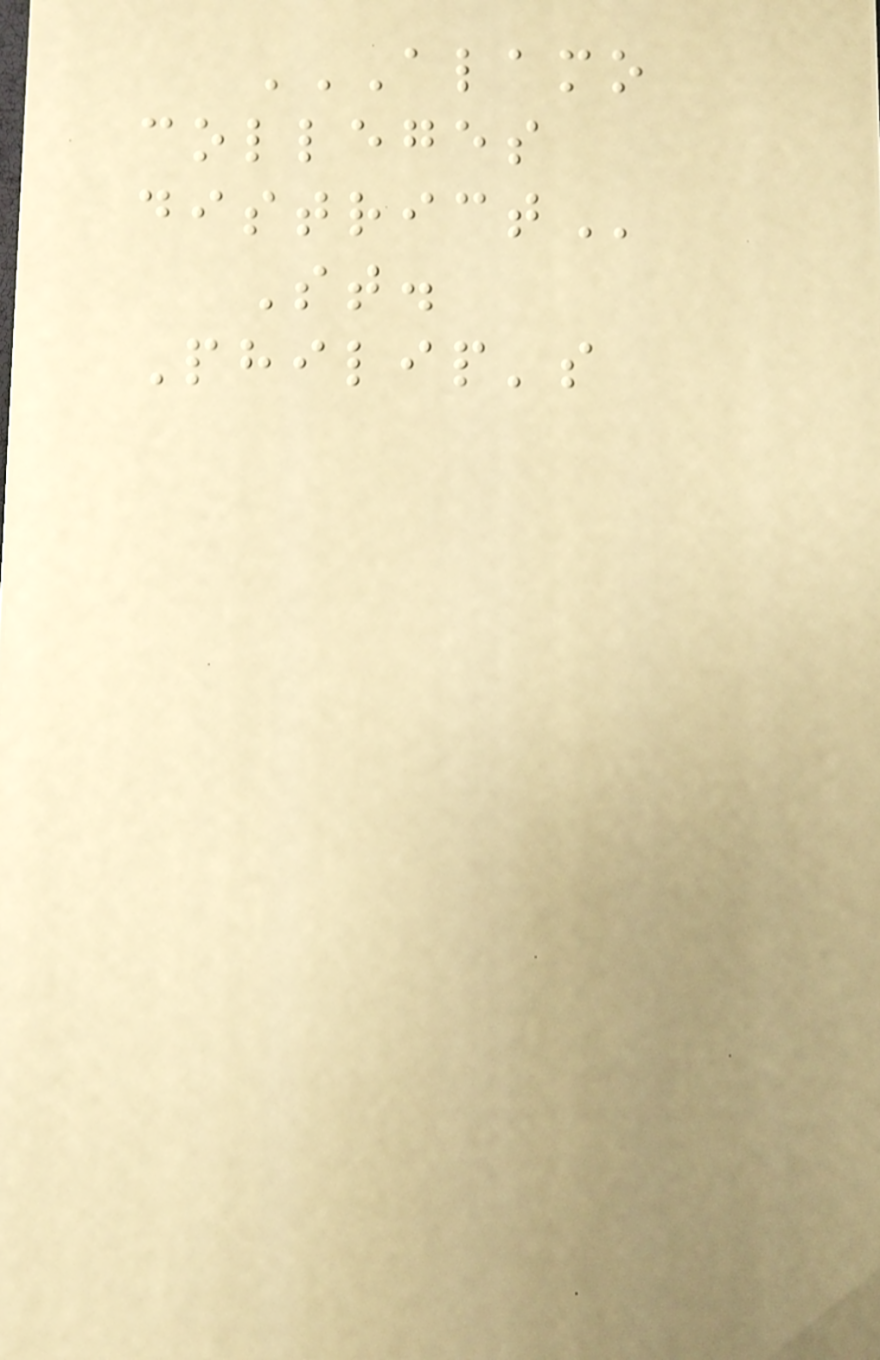ALAMO
COLLEGES
DISTRICT
St.
Philip's
